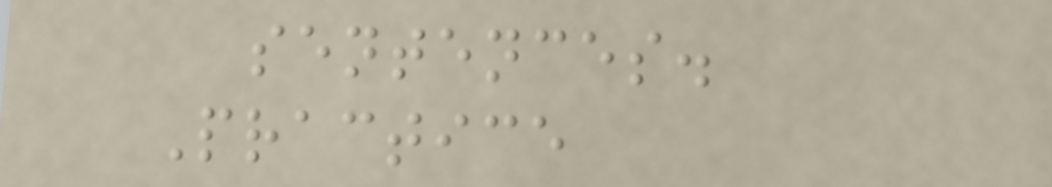sentences.
Practice
